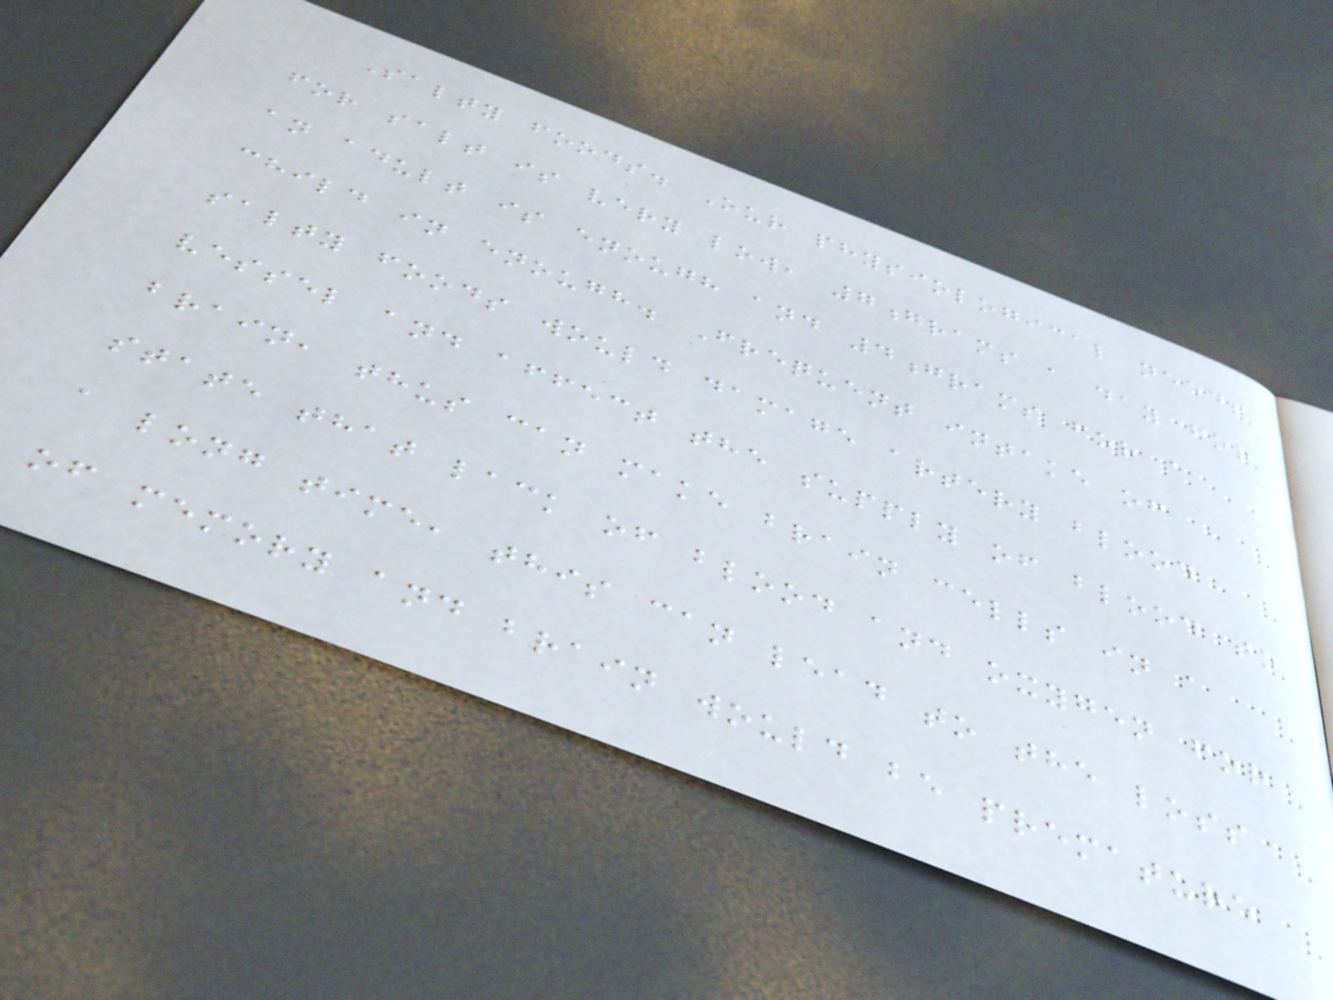Salty foods. Our physiological needs
for salt is very low, 7grams a day for
an adult is enough and 4grams for a
child in enough. Frequent intake of
salty foods would damage artery blood
vessel and affect the supply of blood to
brain, thus can make brain cells in a
state that lack of blood and oxygen for
a long time, this can lead to the loss
of memory and brain would be premature
